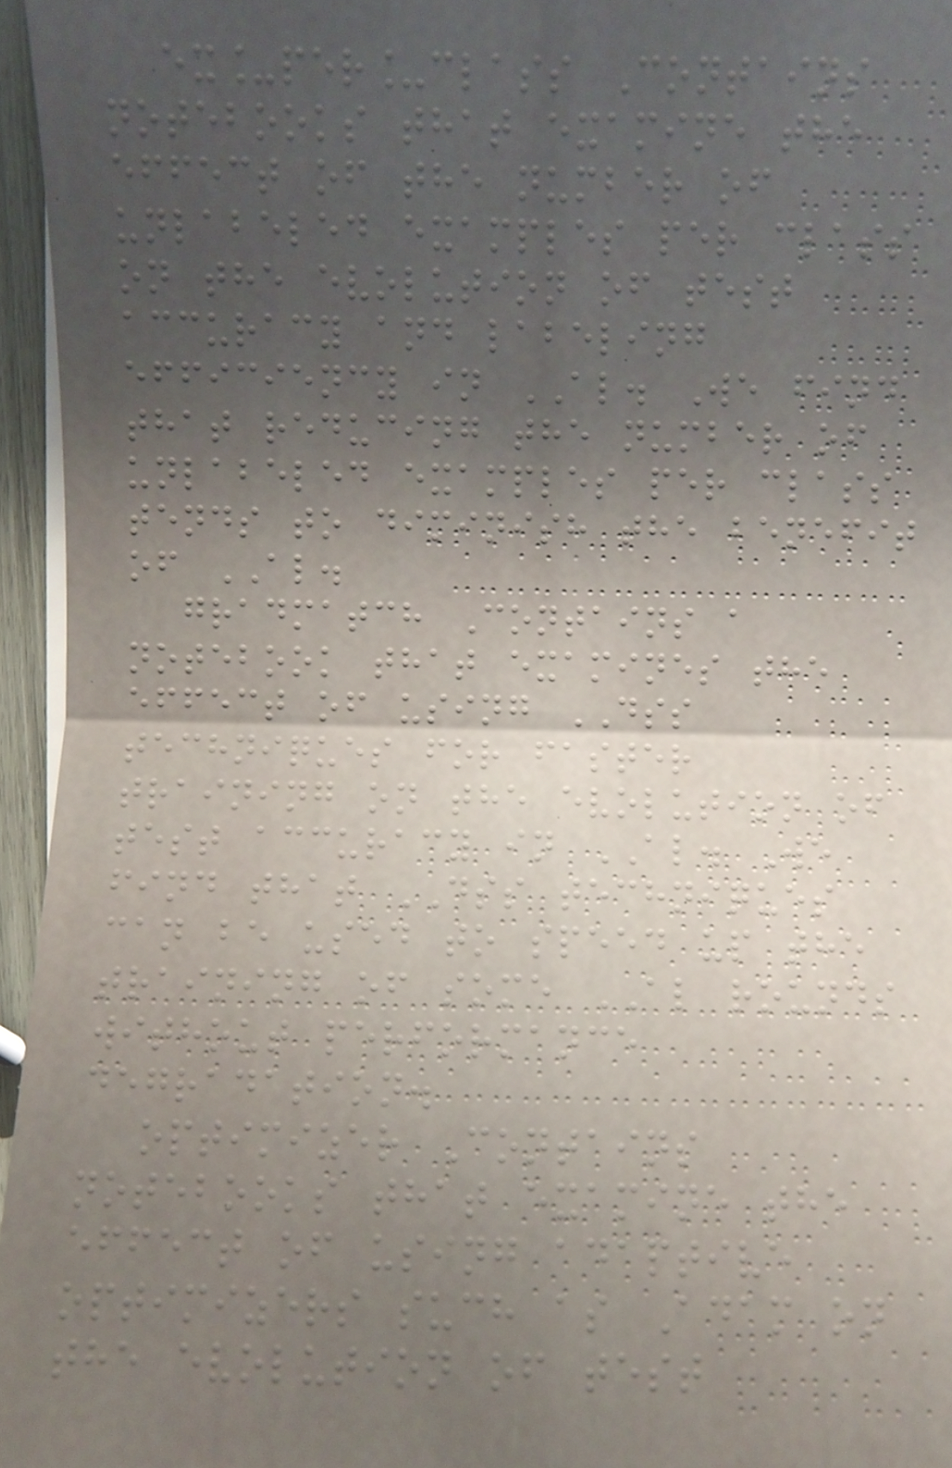ex_per_class Contains
notebooks that examine the
effect of the number of
unlabeled examples per class
on the evolution of test
accuracy and labeling
efficiency in AL. We find
that reducing the number of
unlabeled examples per class
tends to diminish the benefit
of AL.
gradmatch Contains a
notebook that examines the
effect of using DSS
techniques for faster
training on the evolution of
test accuracy in AL. We
find that DSS techniques
can be used to speed up the
training of some AL rounds
without performance
degradation.
optimizer Contains
notebooks that examine the
effect of using adaptive
optimizers such as Adam on
the evolution of test
